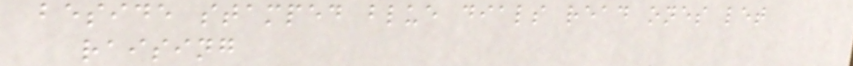beside stamped blue dials read ones let
raising
